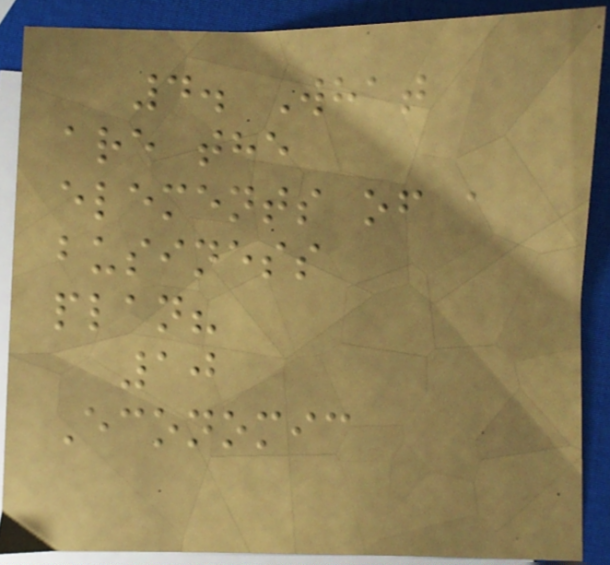4. What
are the
elements of a
business
plan?
10
Economic
